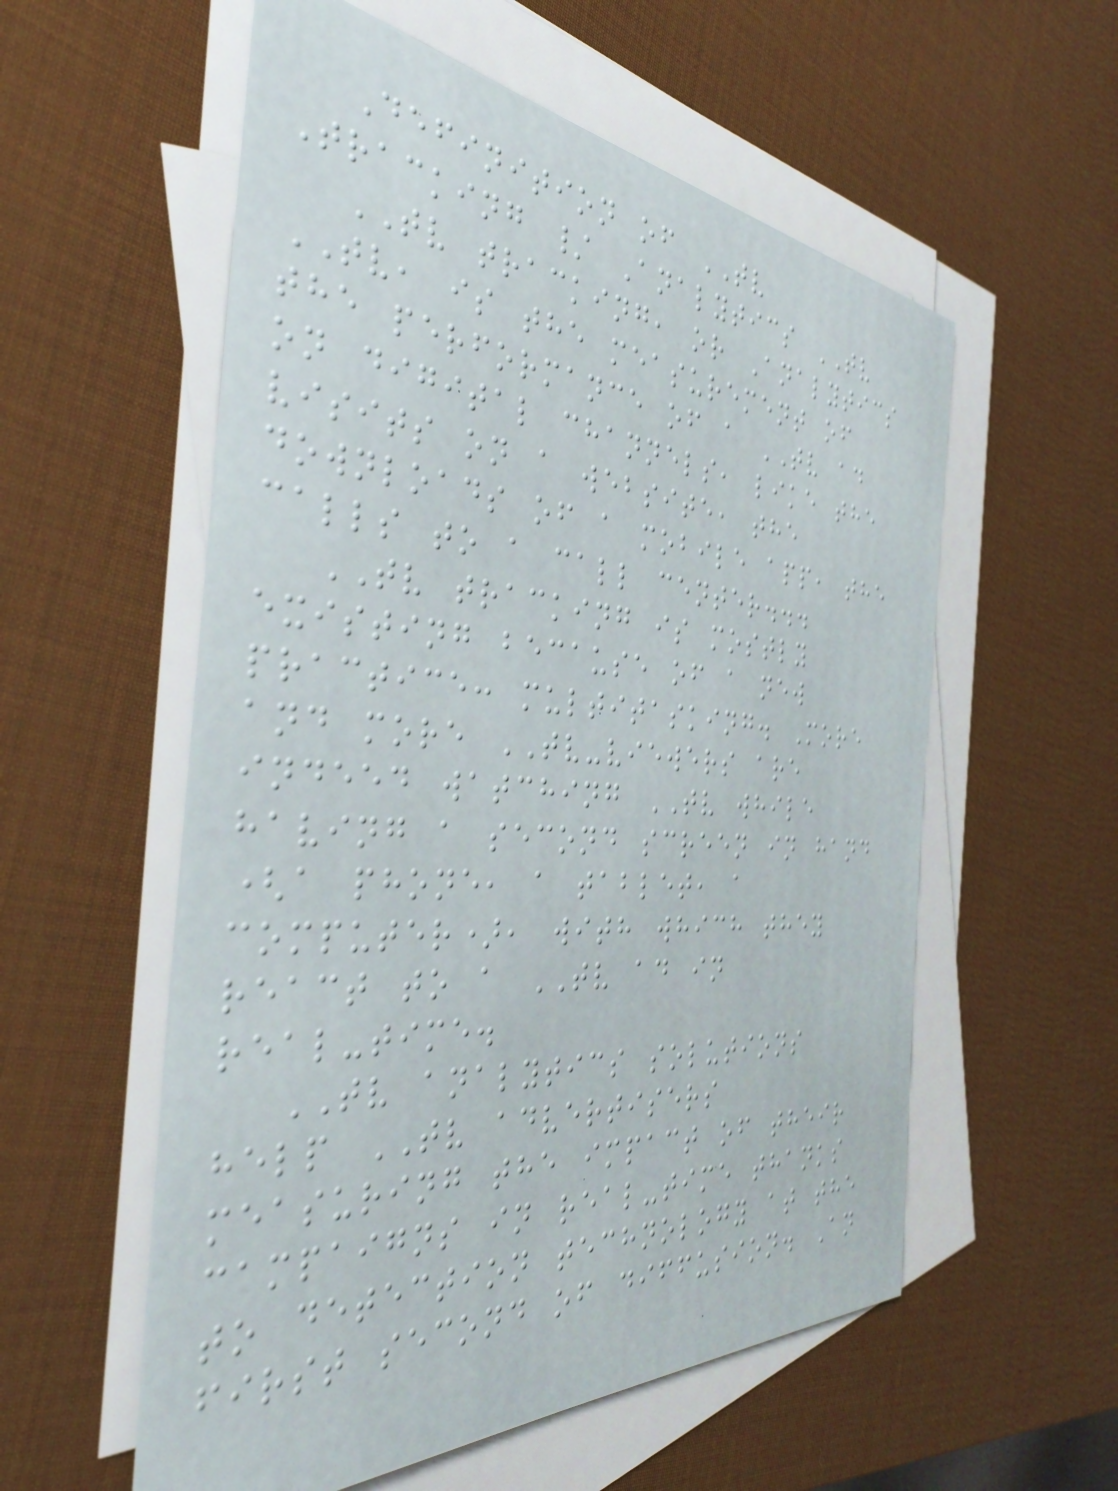Definition of TV
Tracking / Analytics TV
TV tracking, or Analytics
TV, is the measurement of
the performance of a TV ad
on digital channels, like the
visits on a website, the
downloads of a mobile app, the
calls to a call center...
TV tracking is mostly
existing because of a new
practice: multitasking. More
and more TV-viewers are
indeed watching TV while
having a second screen in hand
(a phone, a tablet, a
computer), with which they
react to a TV ad in
real-time.
TV analytics solutions
help TV advertisers
measuring the impact of their
campaigns in real-time thanks
to detection technology at the
first second of diffusion. An
